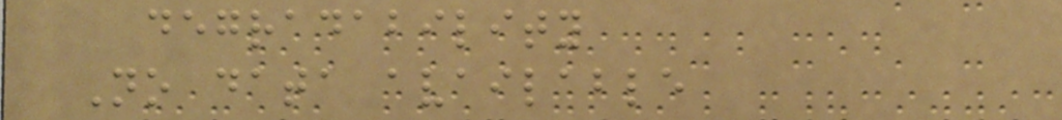degradability
No data available
